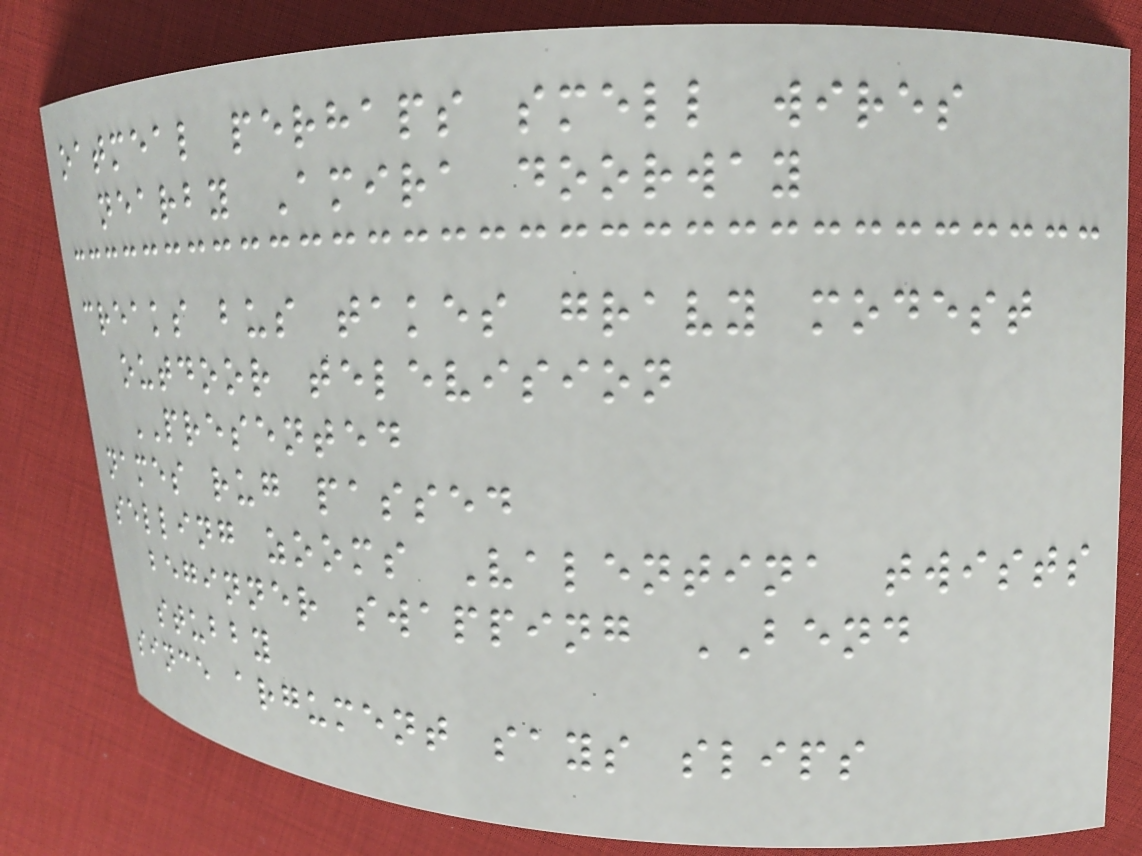oatmeal perhaps smell wires
nearby Amira doorway
creaks bus takes gravy modest
outdoor television
PRESENTED
names rug passed
selling zooms Valentina twists
beginner swapping BEND
stubby
since argument says slips
